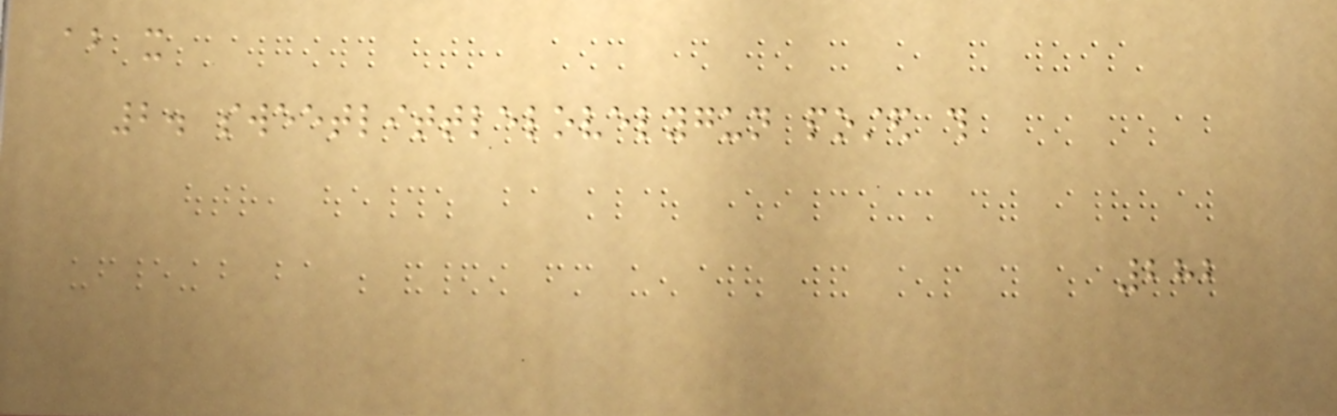about it
2. sweetlittlelovelygun posted this
282
